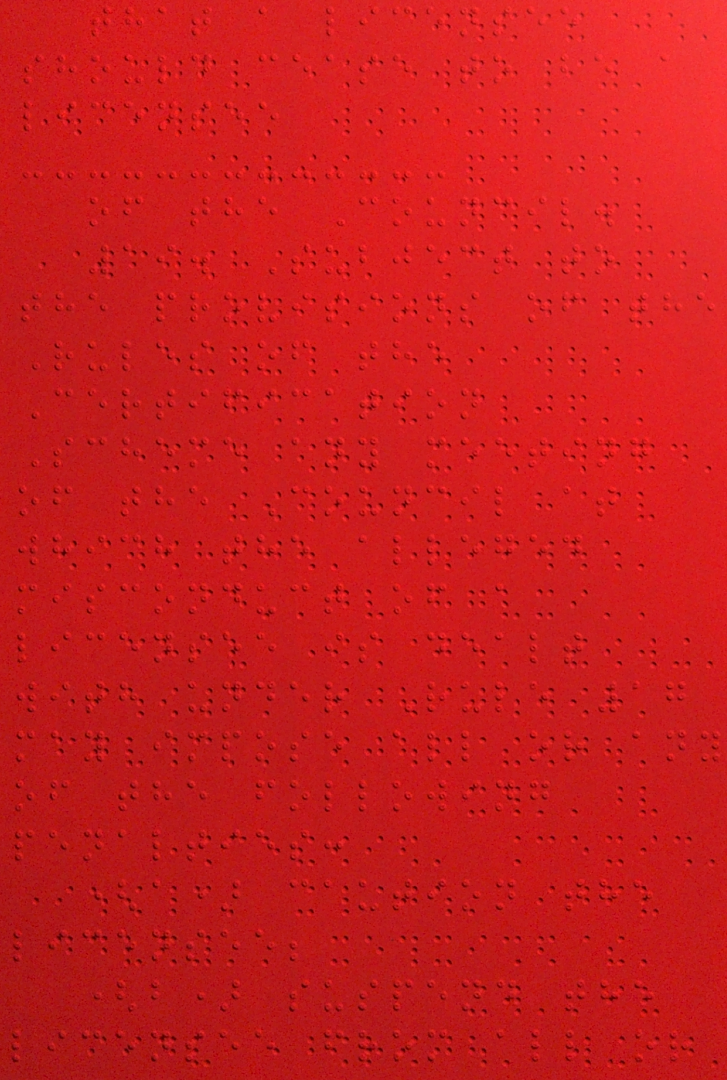that a licensee
should cease to be a
licensee
of the Council.
19. Subject to
the provisions of the
Rules of the
Certification
Scheme any meeting
of the Council at
which the alleged
misconduct of a
licensee is dealt
with under Rule 17
may impose all or any
of the following
penalties:
(a) caution the
licensee;
(b) suspend the
licensee from all or
